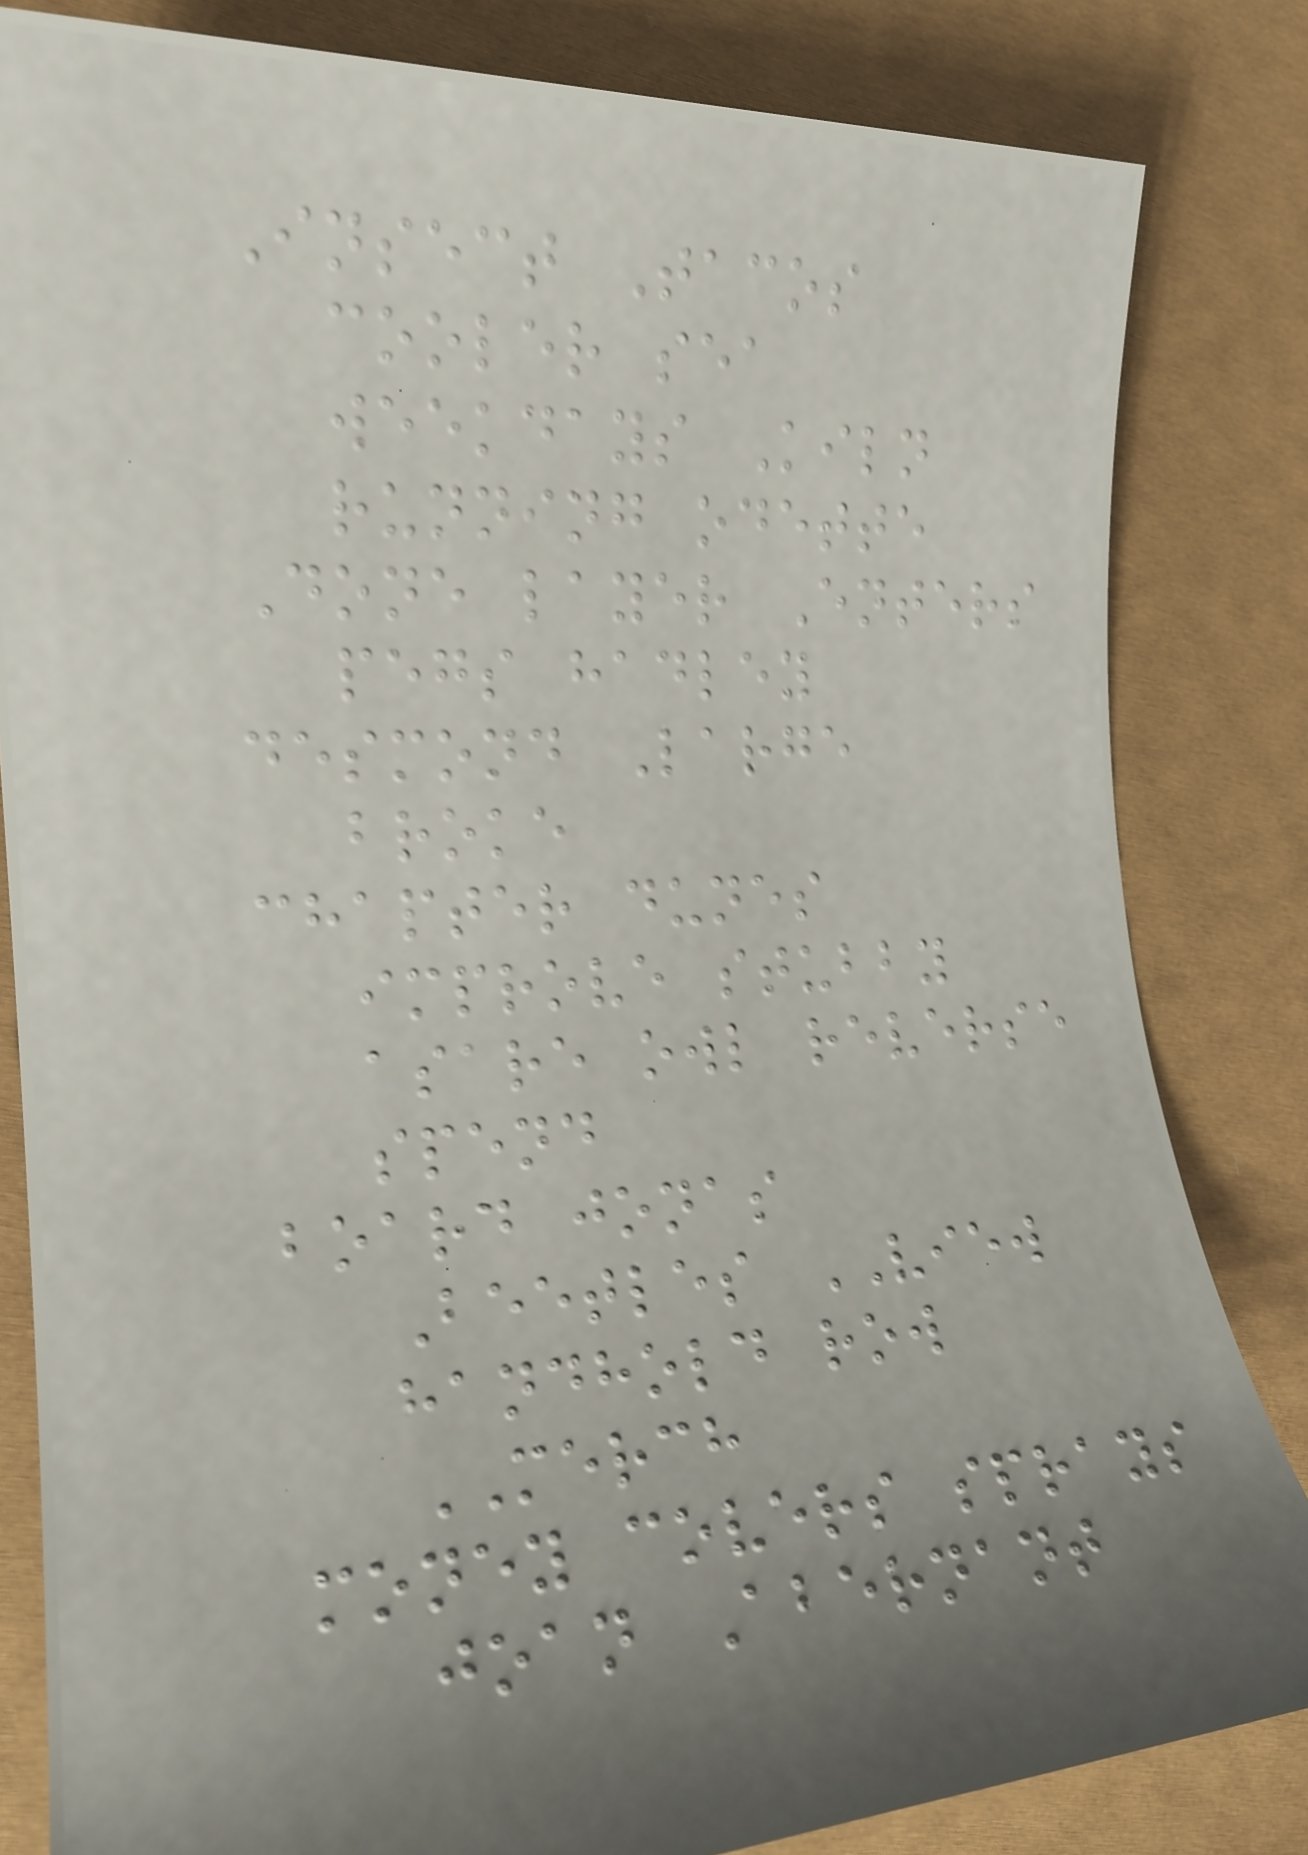Insect Tacos
cooler sea
weekdays Kiln
running odette
Done layer Enters
pegs hadley
desmond Large
broke
chapter dunes
improve stubby
asare owl reverse
spend
board jonas
Beetles VIEW
handhold row
MERCH
money covers sprays
joan Abernant
